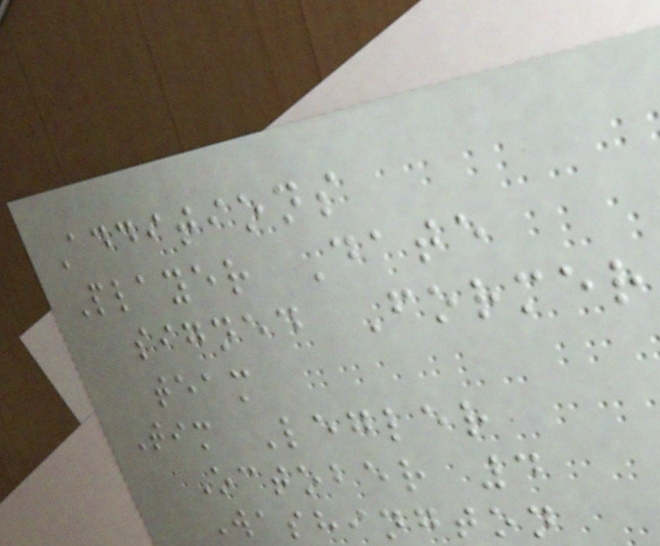Additions
Player Date
signed Former
team
Tim Legler
October 4
Washington
